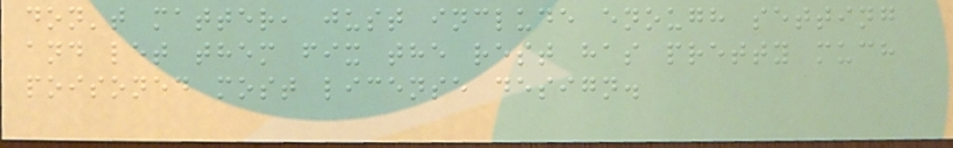don't matter, just include enough setting
and let them fix the rest has pretty much
poisoned most license design.
